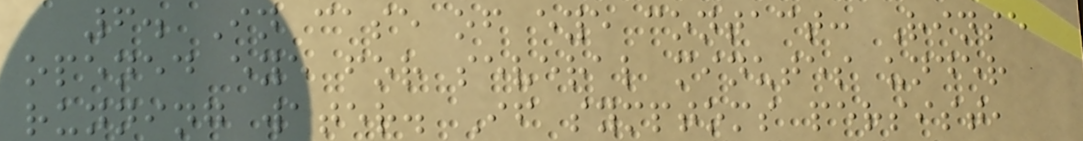6. In case of eye contact: Rinse
opened eye for several minutes under
running water. If symptoms persist,
